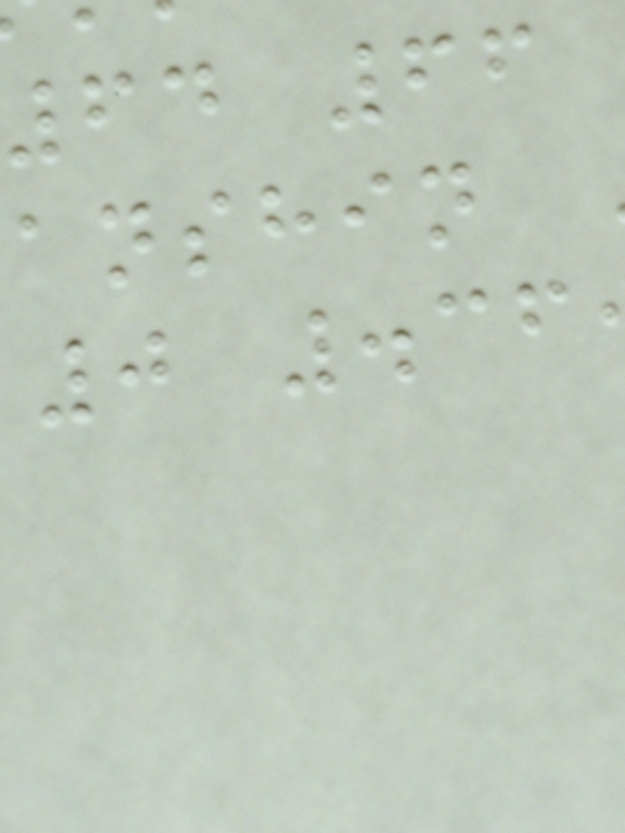fd 66
0 .36
